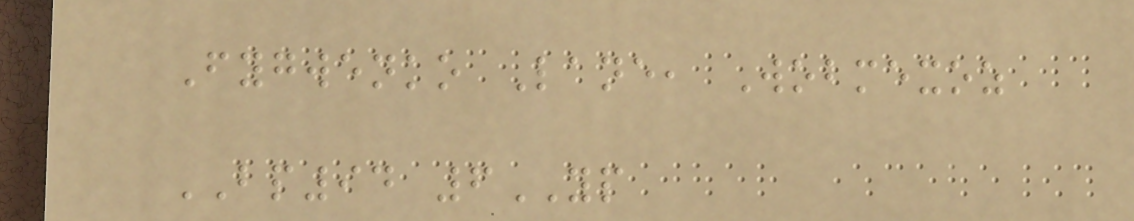Fygwenko Lane, Wobmexoz
BP94 6YP
